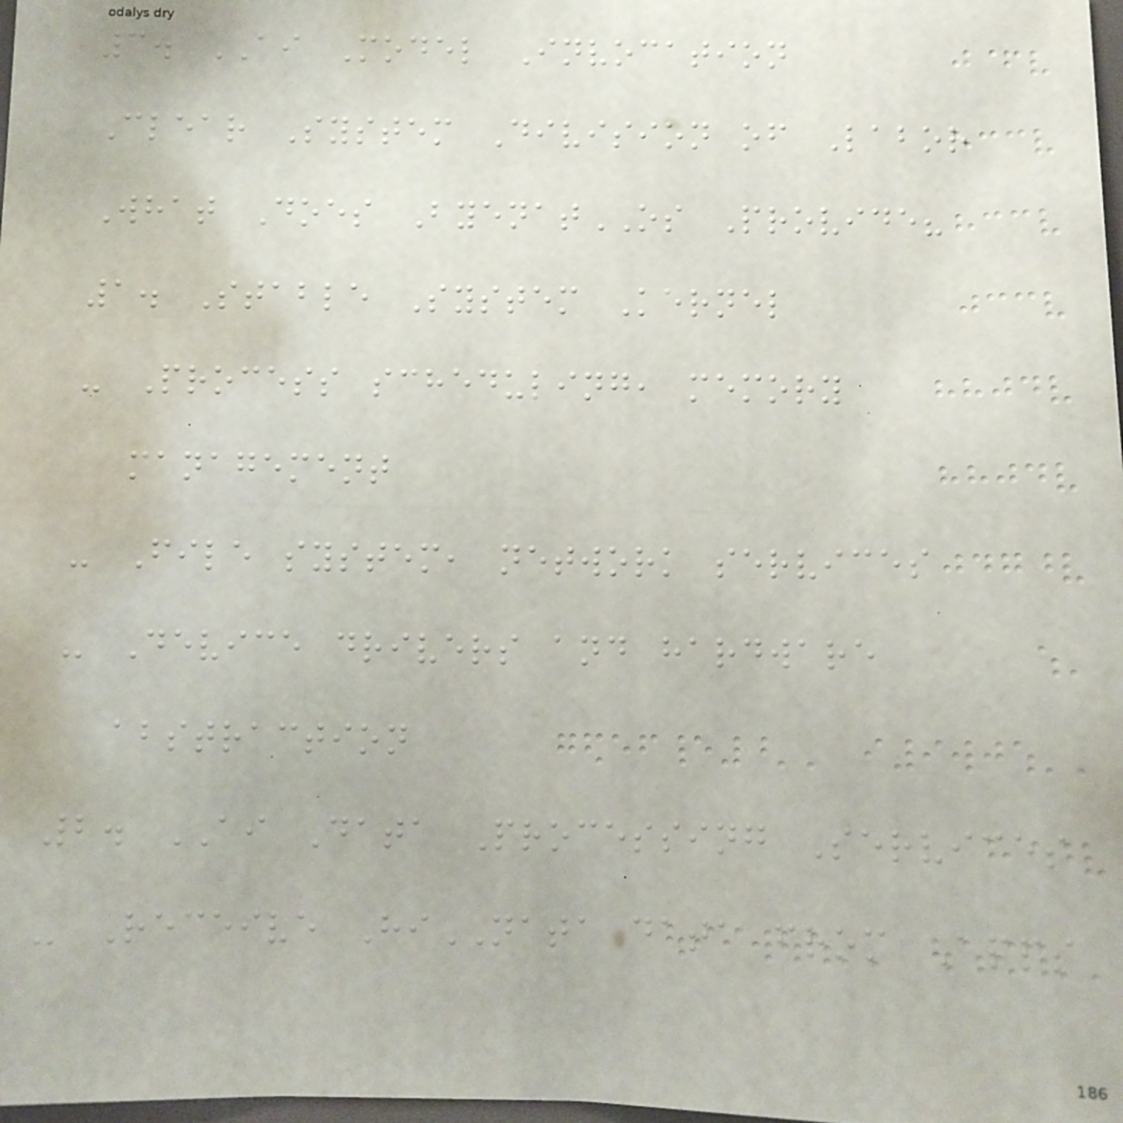3. AI Model Invocation
Clear System Division of Labor
What Does ByenatOS Provide?
1. Stable System Kernel
- Process scheduling, memory
management
- File system, network services
- Device drivers and hardware
abstraction
2. AI Data Processing Services
- Receive HiNATA data from Apps
